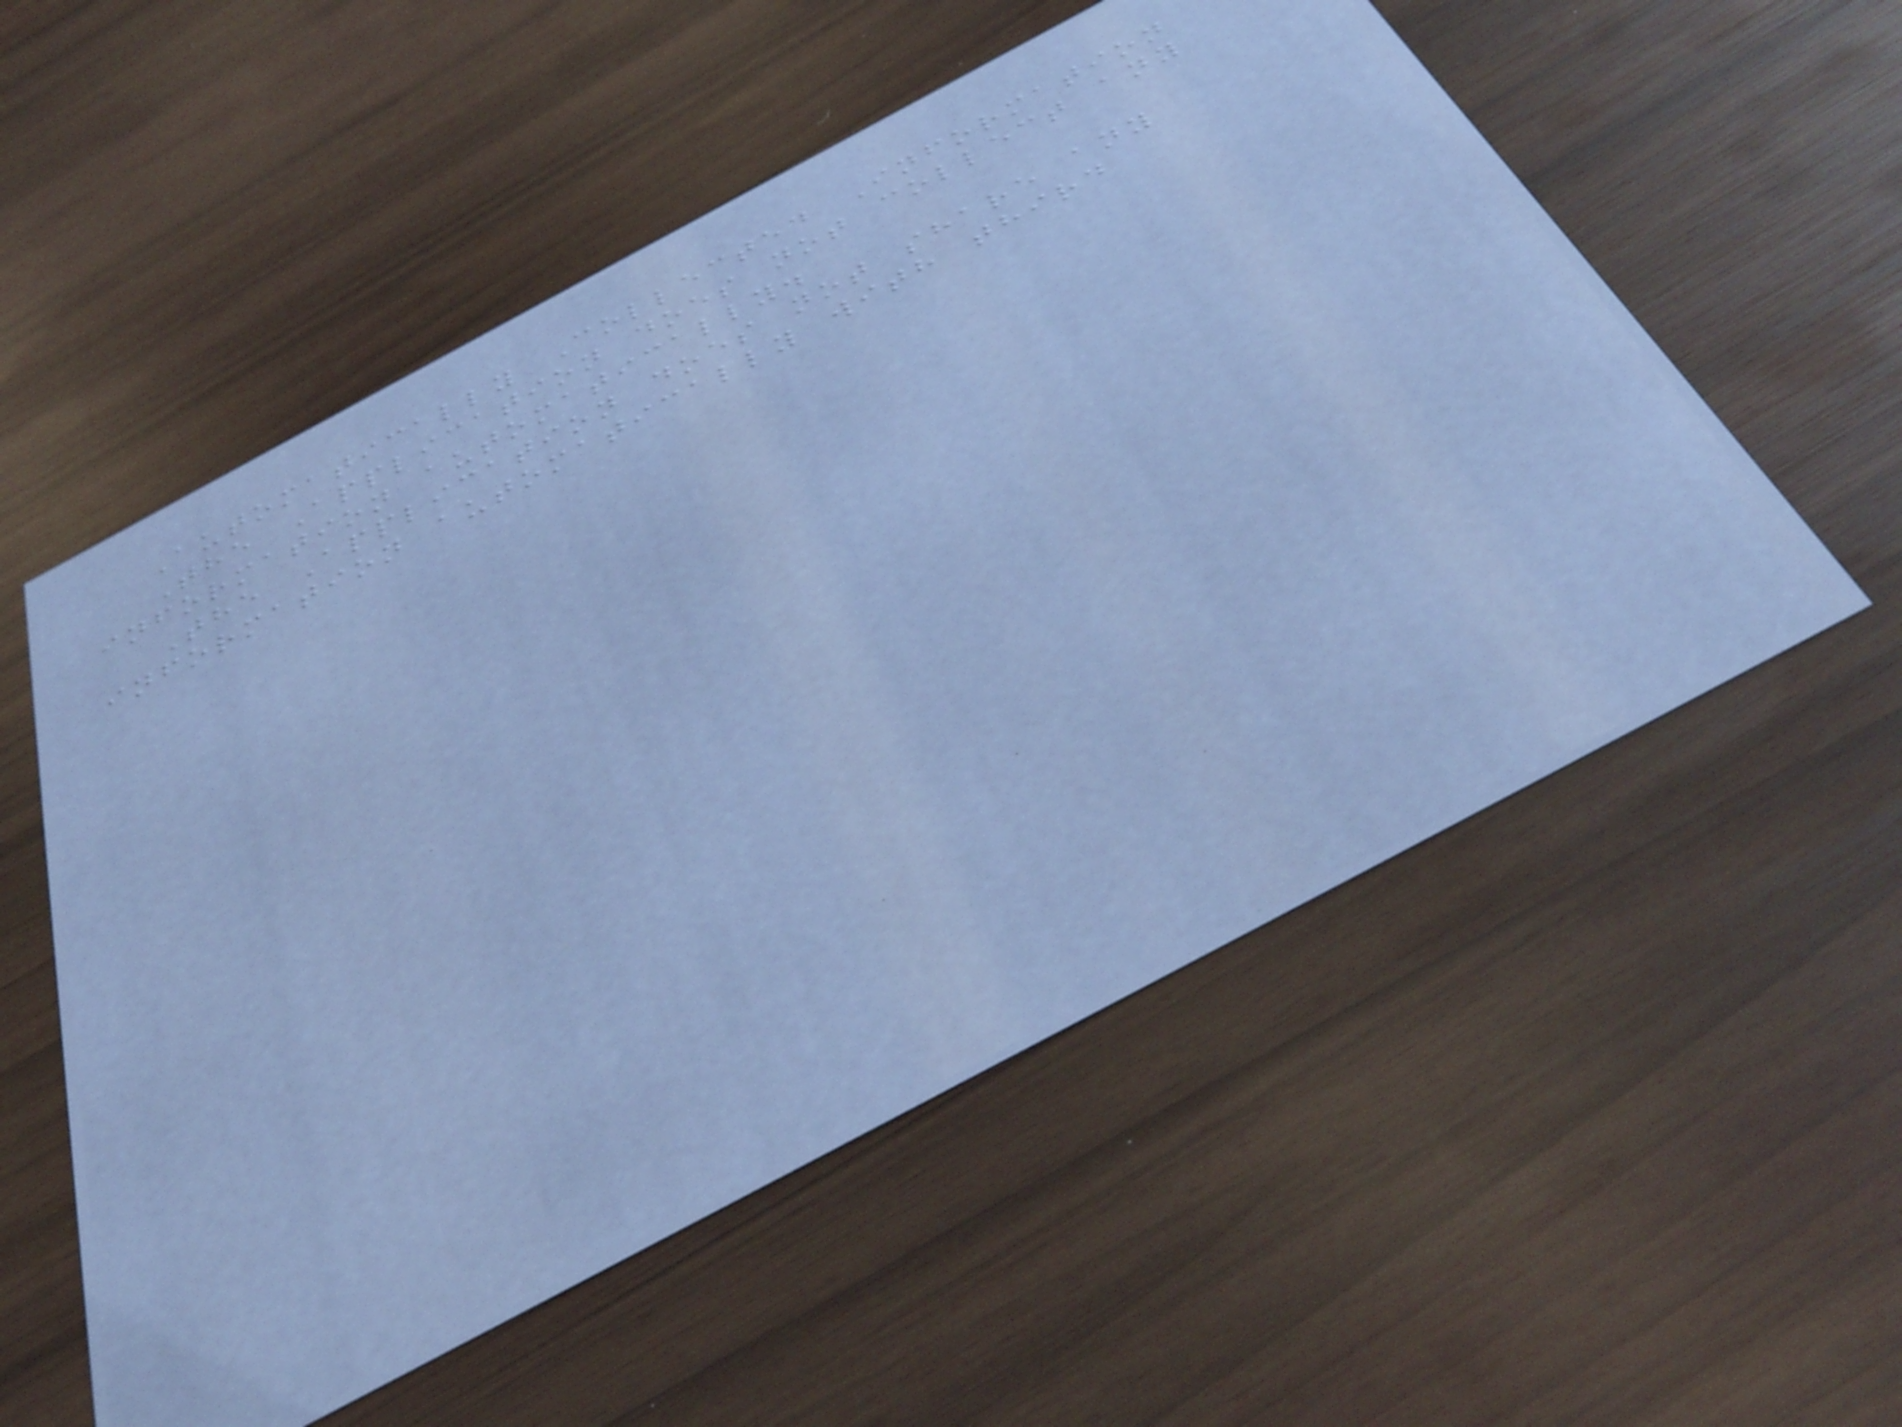Automatically Collected Information
The Application does not collect any
information automatically.
The Application does not share any
information automatically with third
